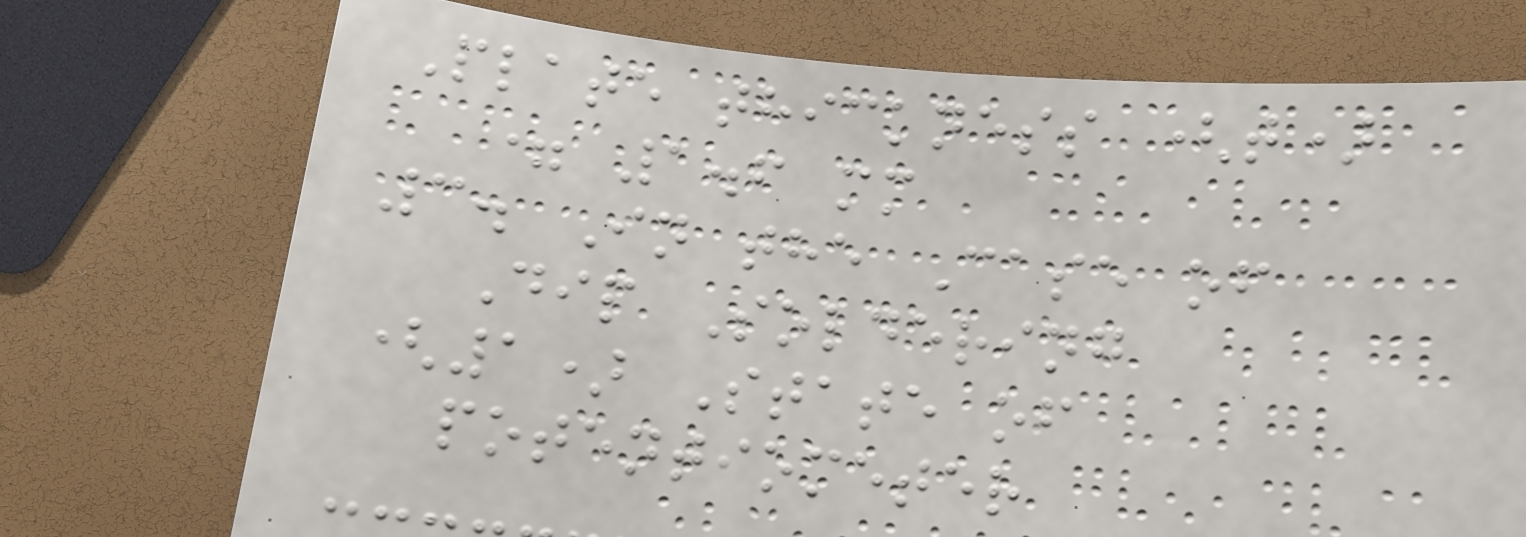Plate thickness (t)
= 1.6 mm
3. In the Case of
Dip Soldering
(1) State of
potentiometer
